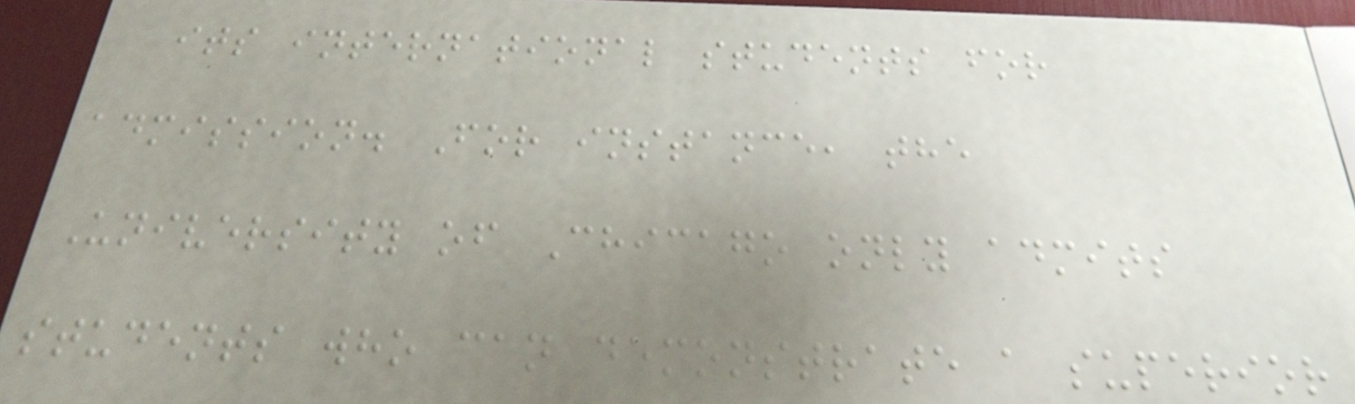its international students for
admission. For instance, the
University of Chicago only admits
students who can demonstrate a superior
